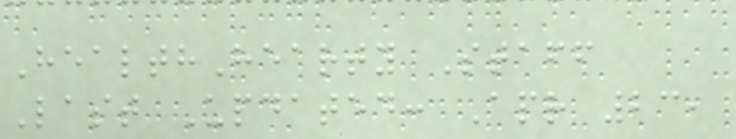HealthHearty Staff
Last Updated: Apr 23,
